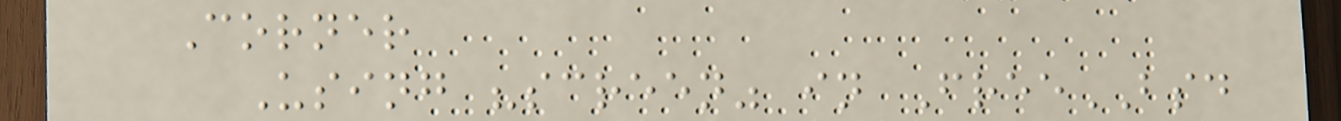Corner
Using "screen" in FreeBSD
